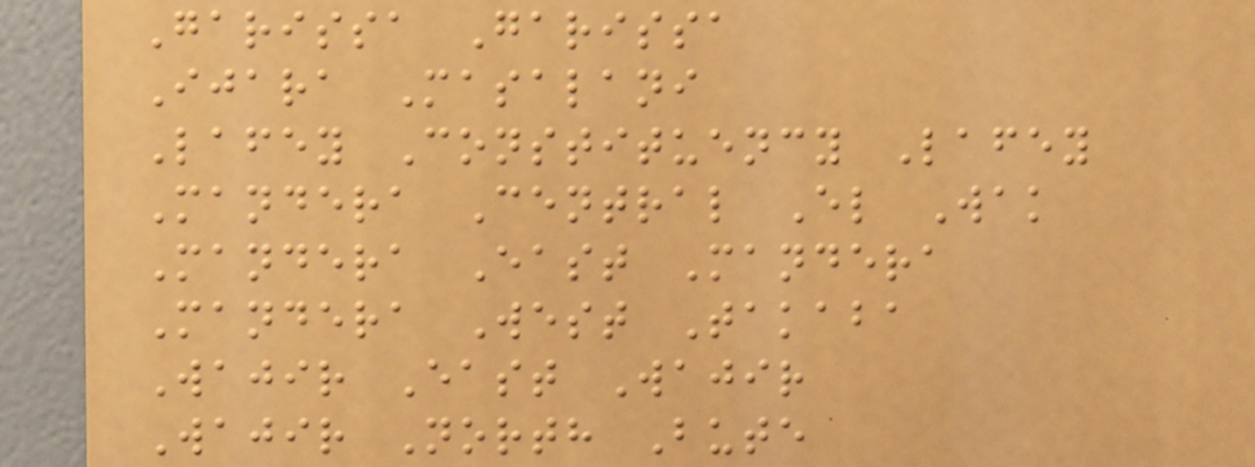Garissa Garissa
Ijara Masalani
Lafey Constituency Lafey
Mandera Central El Wak
Mandera East Mandera
Mandera West Takaba
Wajir East Wajir
Wajir North Bute
